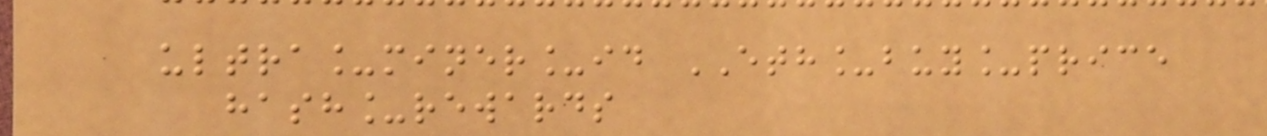ultra_miner_id ETH_buy_price
hash_rewards
